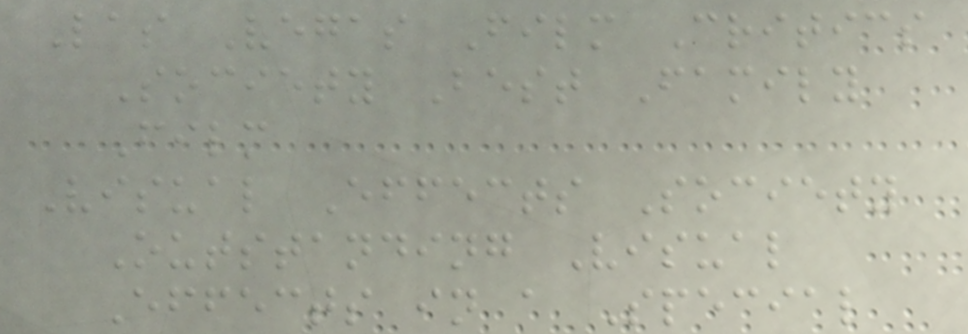Las Vegas Film Critics
Society Best Family
Film
Visual Effects Society
Outstanding Visual
Effects in a Special
